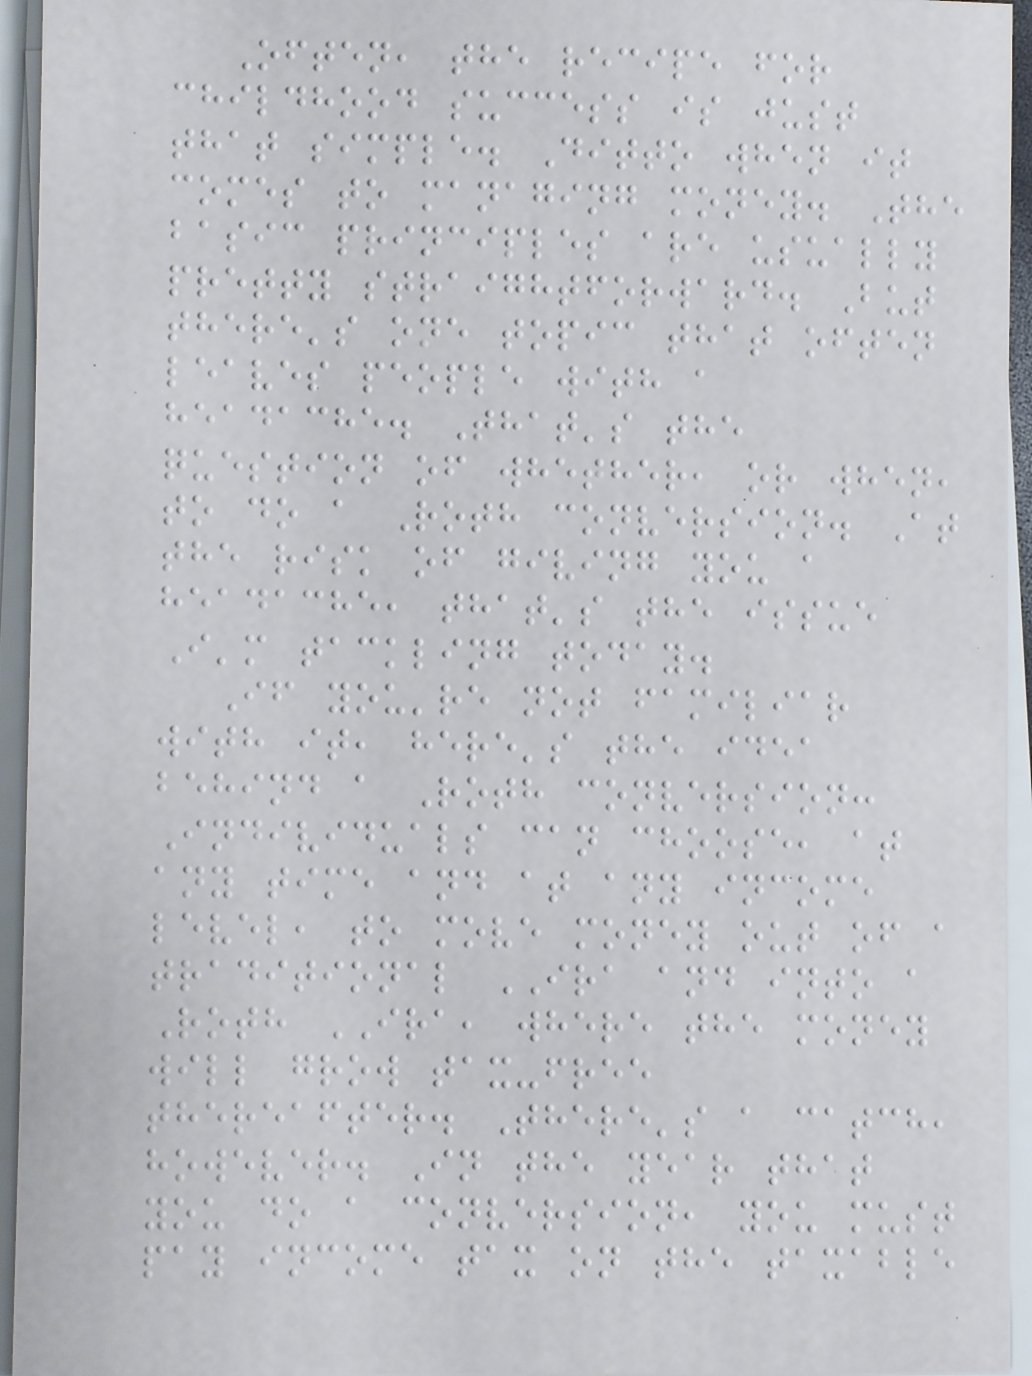Often, the recipe for
childhood success is just
that simple. Ditto when it
comes to managing money. The
basic principles are usually
pretty straightforward. But
there's one topic that often
leaves people with a
headache. That's the
question of whether, or when,
to do a Roth conversion. At
the risk of giving you a
headache, that's the issue
I'm tackling today.
If you're not familiar
with it, here's the idea
behind a Roth conversion:
Individuals can choose, at
any time and at any income
level, to move money out of a
traditional IRA and into a
Roth IRA, where the money
will grow tax-free
thereafter. There's a catch,
however. In the year that
you do a conversion, you must
pay income tax on the taxable
